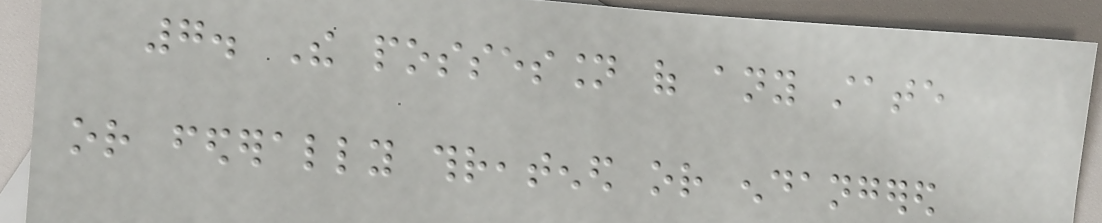7. The possession of any state
or federally threatened or endangered
